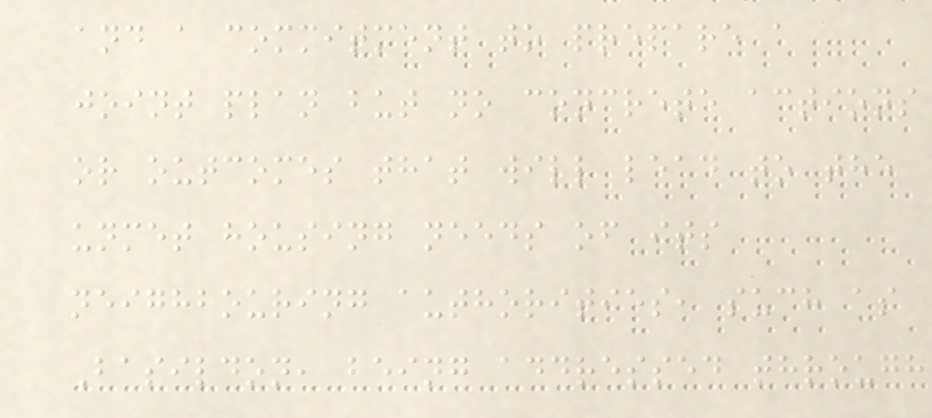and a commitment to prepare a
joint plan but no concrete actions
or outcomes that will lead to the
unmet housing needs of its
neighbouring authorities, such as
Basildon, being addressed through
